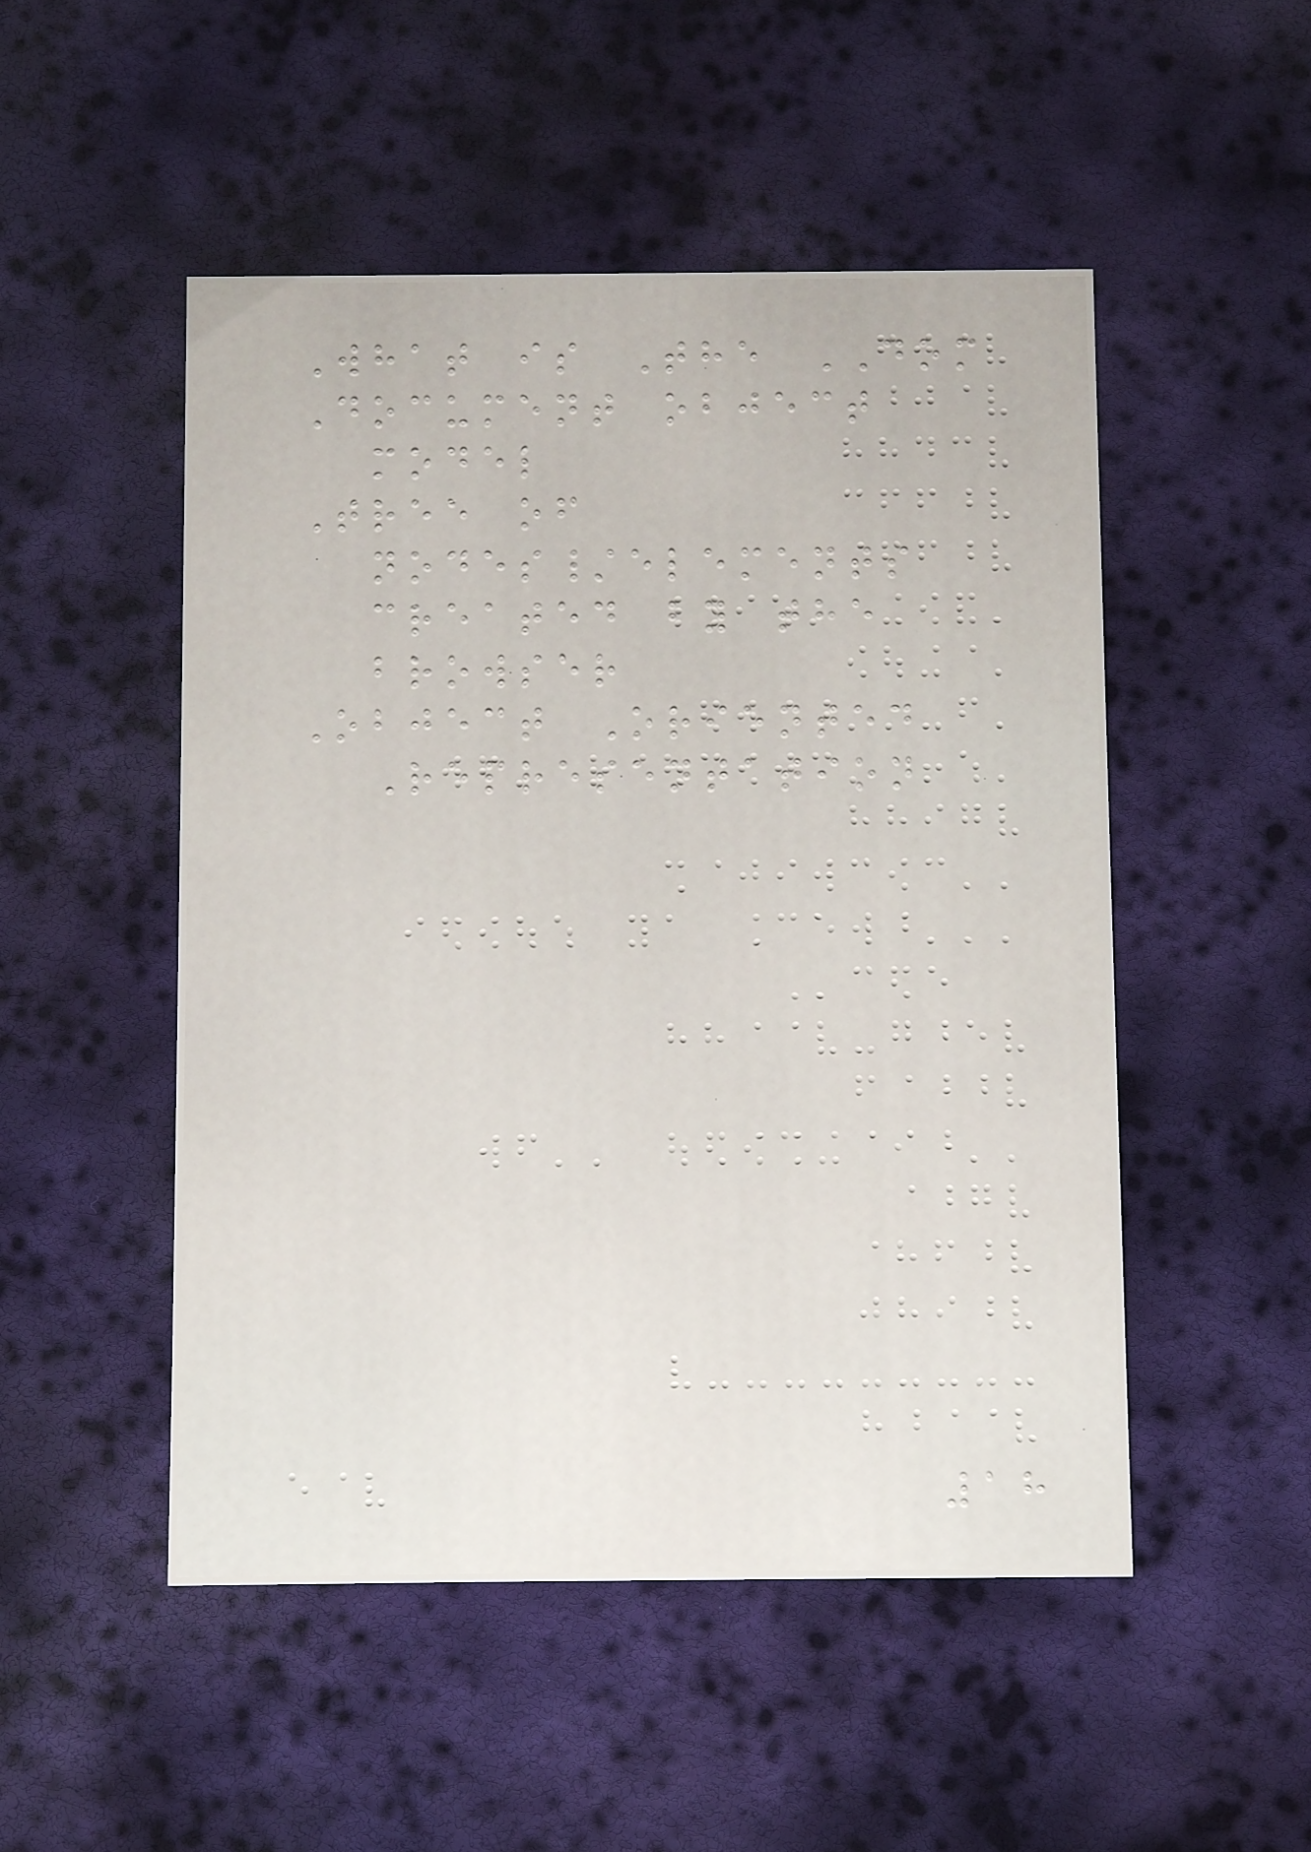What is The DOM
Document object
model
Tree of
nodes/elements
created by the
browser
Object Oriented
Representation
18
